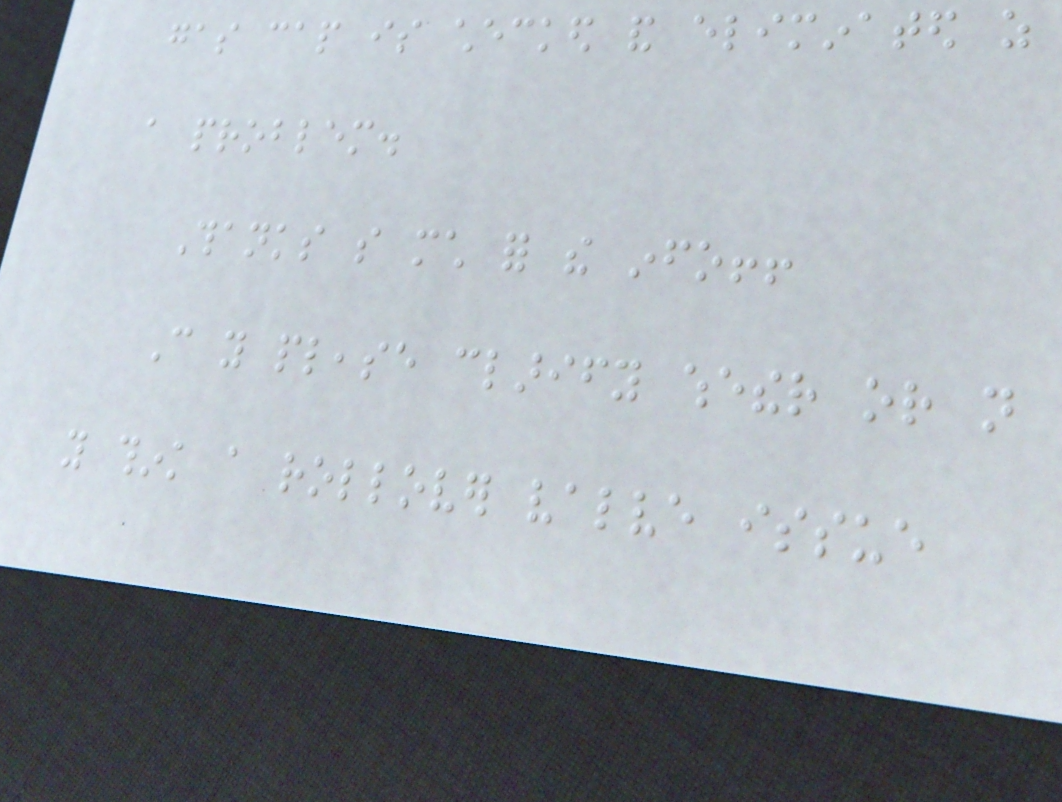gas cap is checked and eliminated as
a problem.
Thanks so much for the info!!
Can you please clarify whether or not
you think a rollover valve issue
